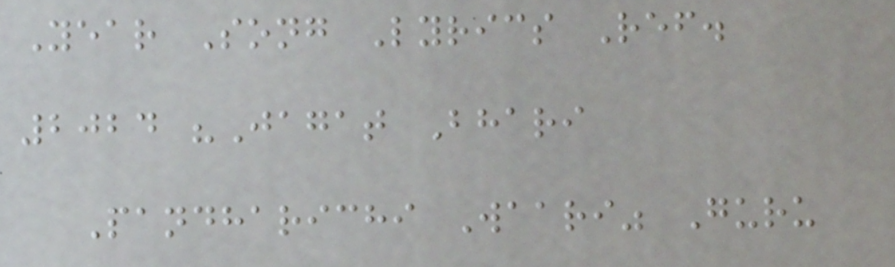Year Song Lyrics Ref.
2024 "Jagat Bhari
Pandharichi Waari" Guru
